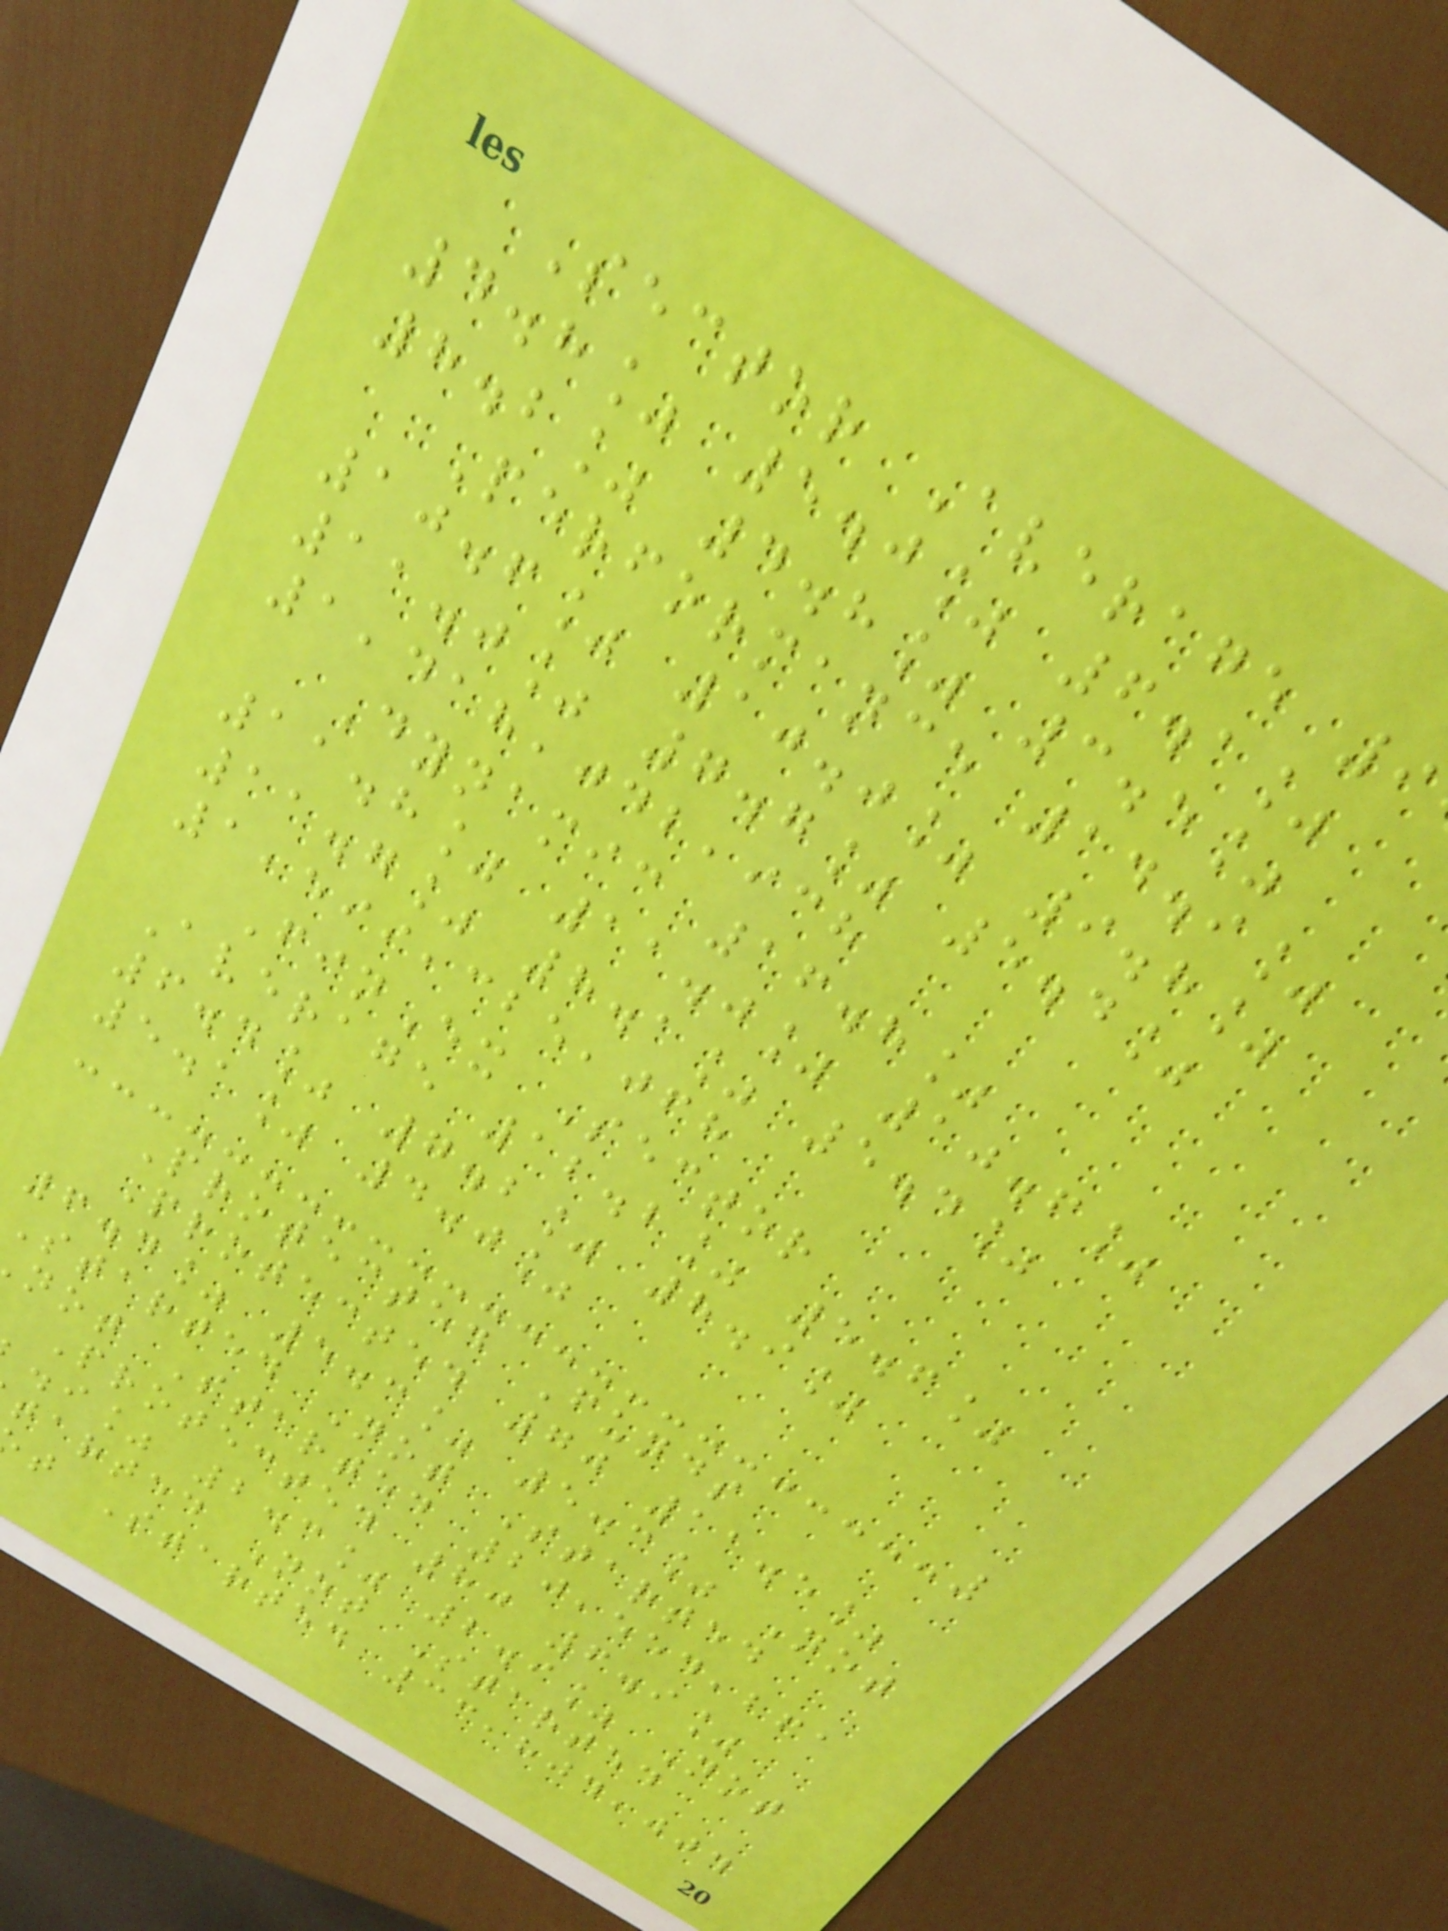Sector Average 9
4.8% 5.0% 6.1%
8.2% 4.8% 3.5%
Performance 14.9%
10.6% 10.0% 9.8%
11.0% 7.7% 5.4%
1,418,042,938
Dynamic 16.8%
11.8% 11.0% 10.6%
11.7% 8.1% 5.4%
1,599,325,068
FinEx Sector
Average 12.2% 5.6%
6.4% 7.2% 8.9%
5.1% 4.0%
Protected Funds
Protected 70 11.5%
6.4% 5.3% 5.3% Not
Started Not Started
not Started 20,554,261
Protected 80 6.9%
.i% 2.3% 2.9% Not
tarted Not Started
t Started 33,804,004
